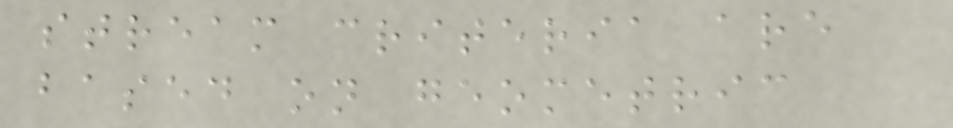stream criteria are
based on geometric
